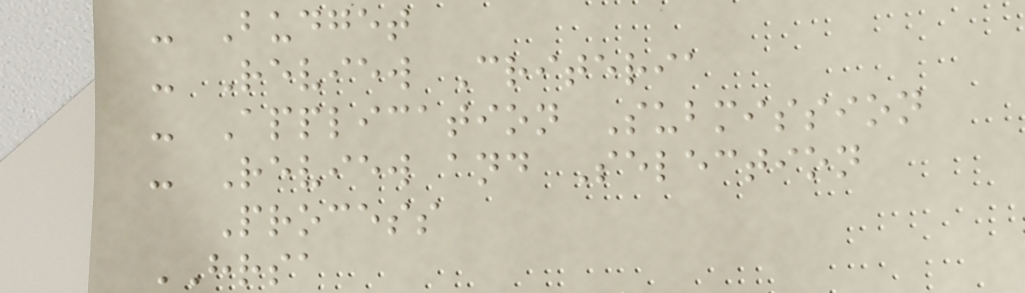- Budget
- Review Criteria
- Application Submission
- Review and Selection
Process
HRSA
